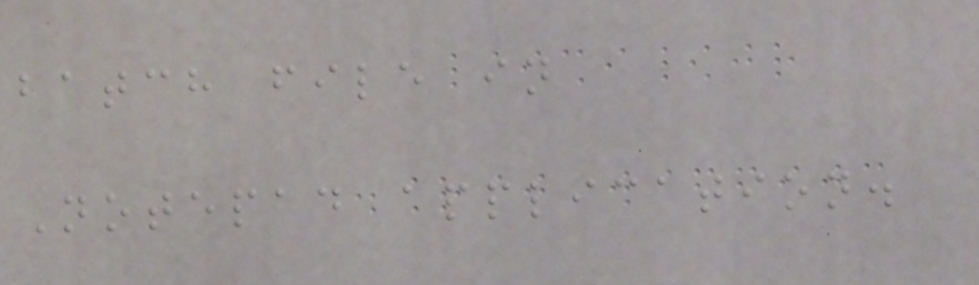batch file in
Notepad application.
